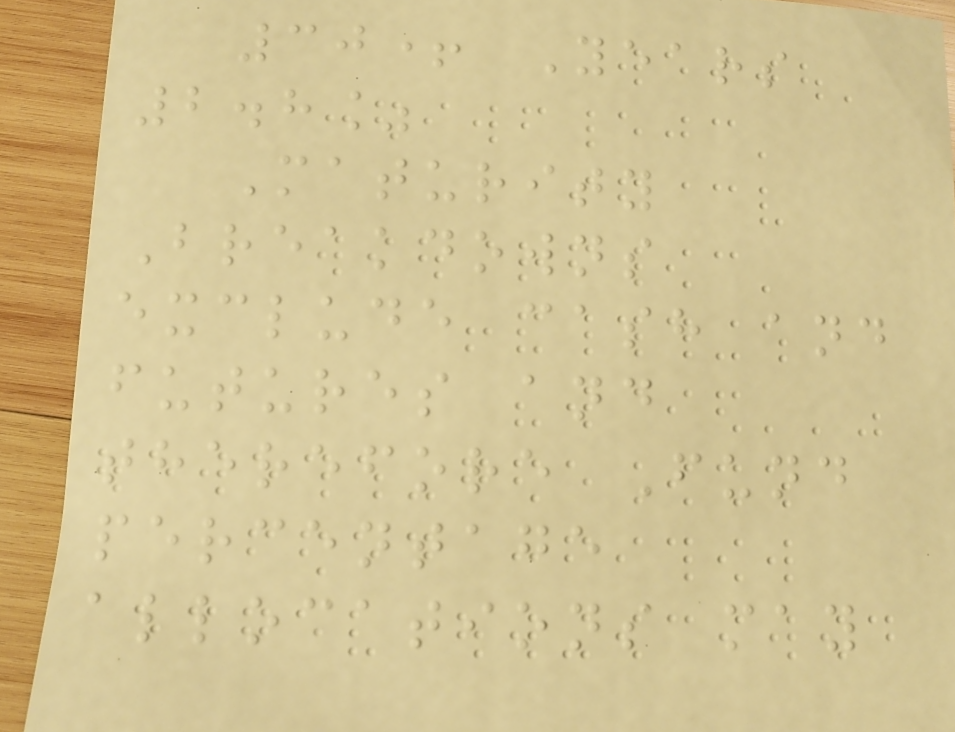30+ Years
2.8%
Maturity
Breakdowns
exclude cash and
futures and
therefore Fund
percentage
allocations may
